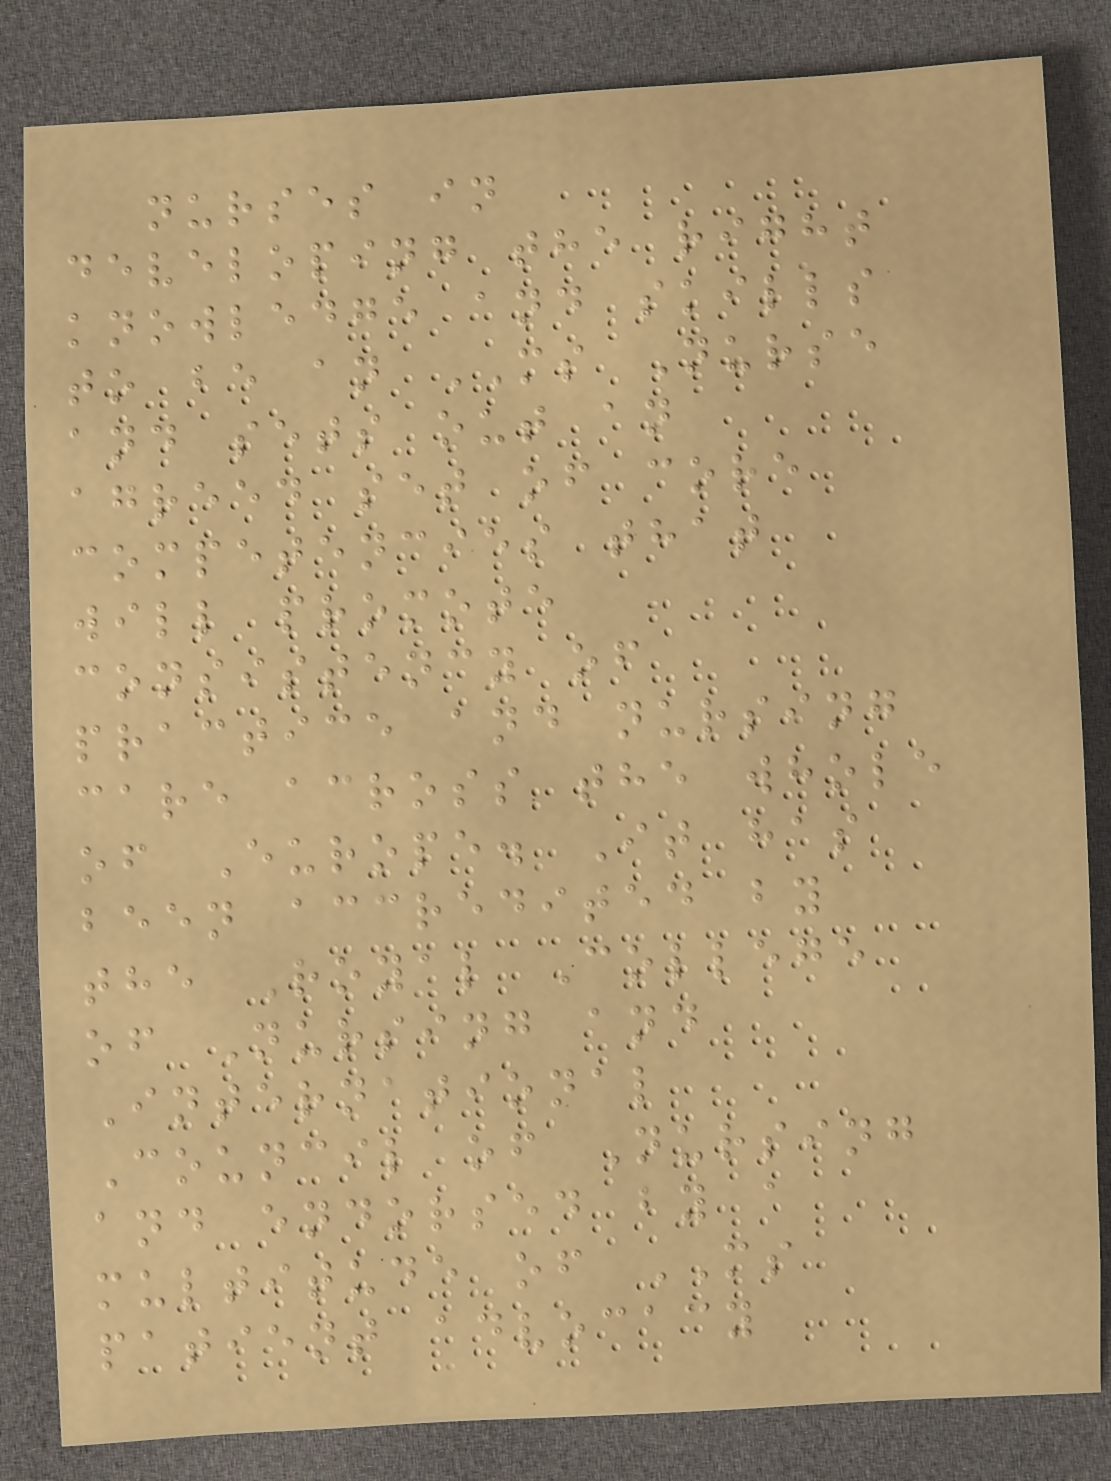nurses in
developing the right
knowledge and skills
to be an MS Nurse
and sets out an
agreed set of core
competencies that
will promote
consistency of
practice and nursing
care across the whole
of Europe. It has
been accredited by
the Royal College
of Nursing and
International
Council of Nursing
and endorsed by a
multitude of MS
patient advocacy
